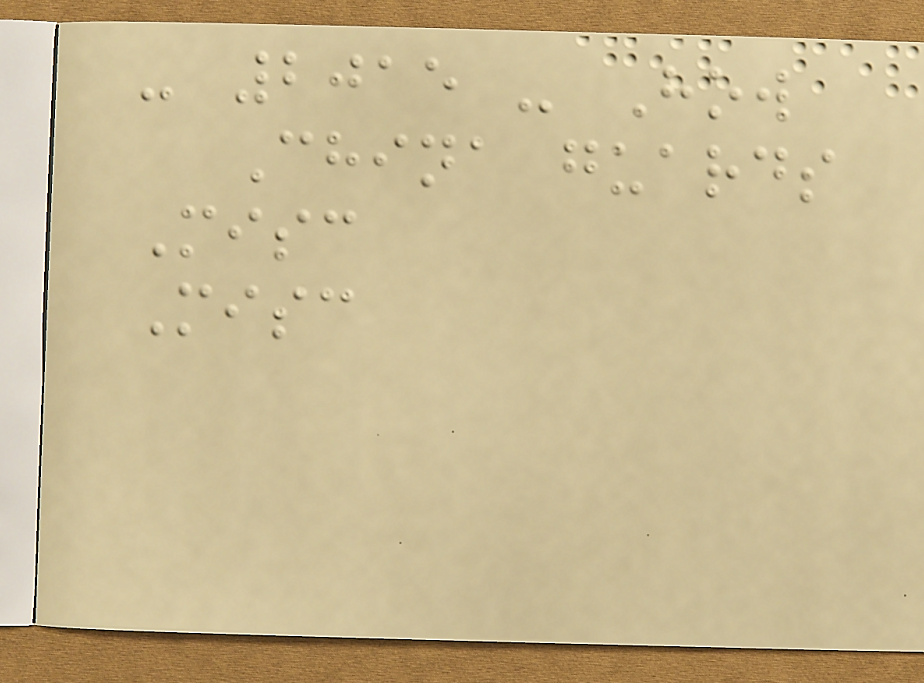- 2015 - How
China guards
Misc
Misc
